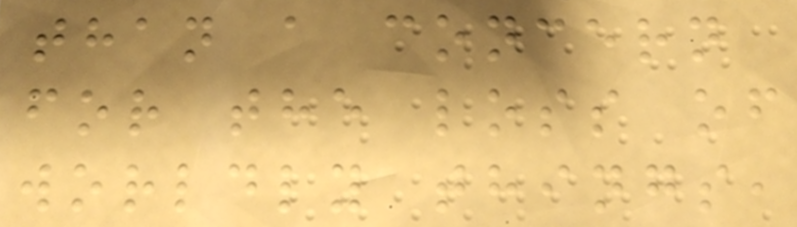than a concern
for the loss of
worldly things,
